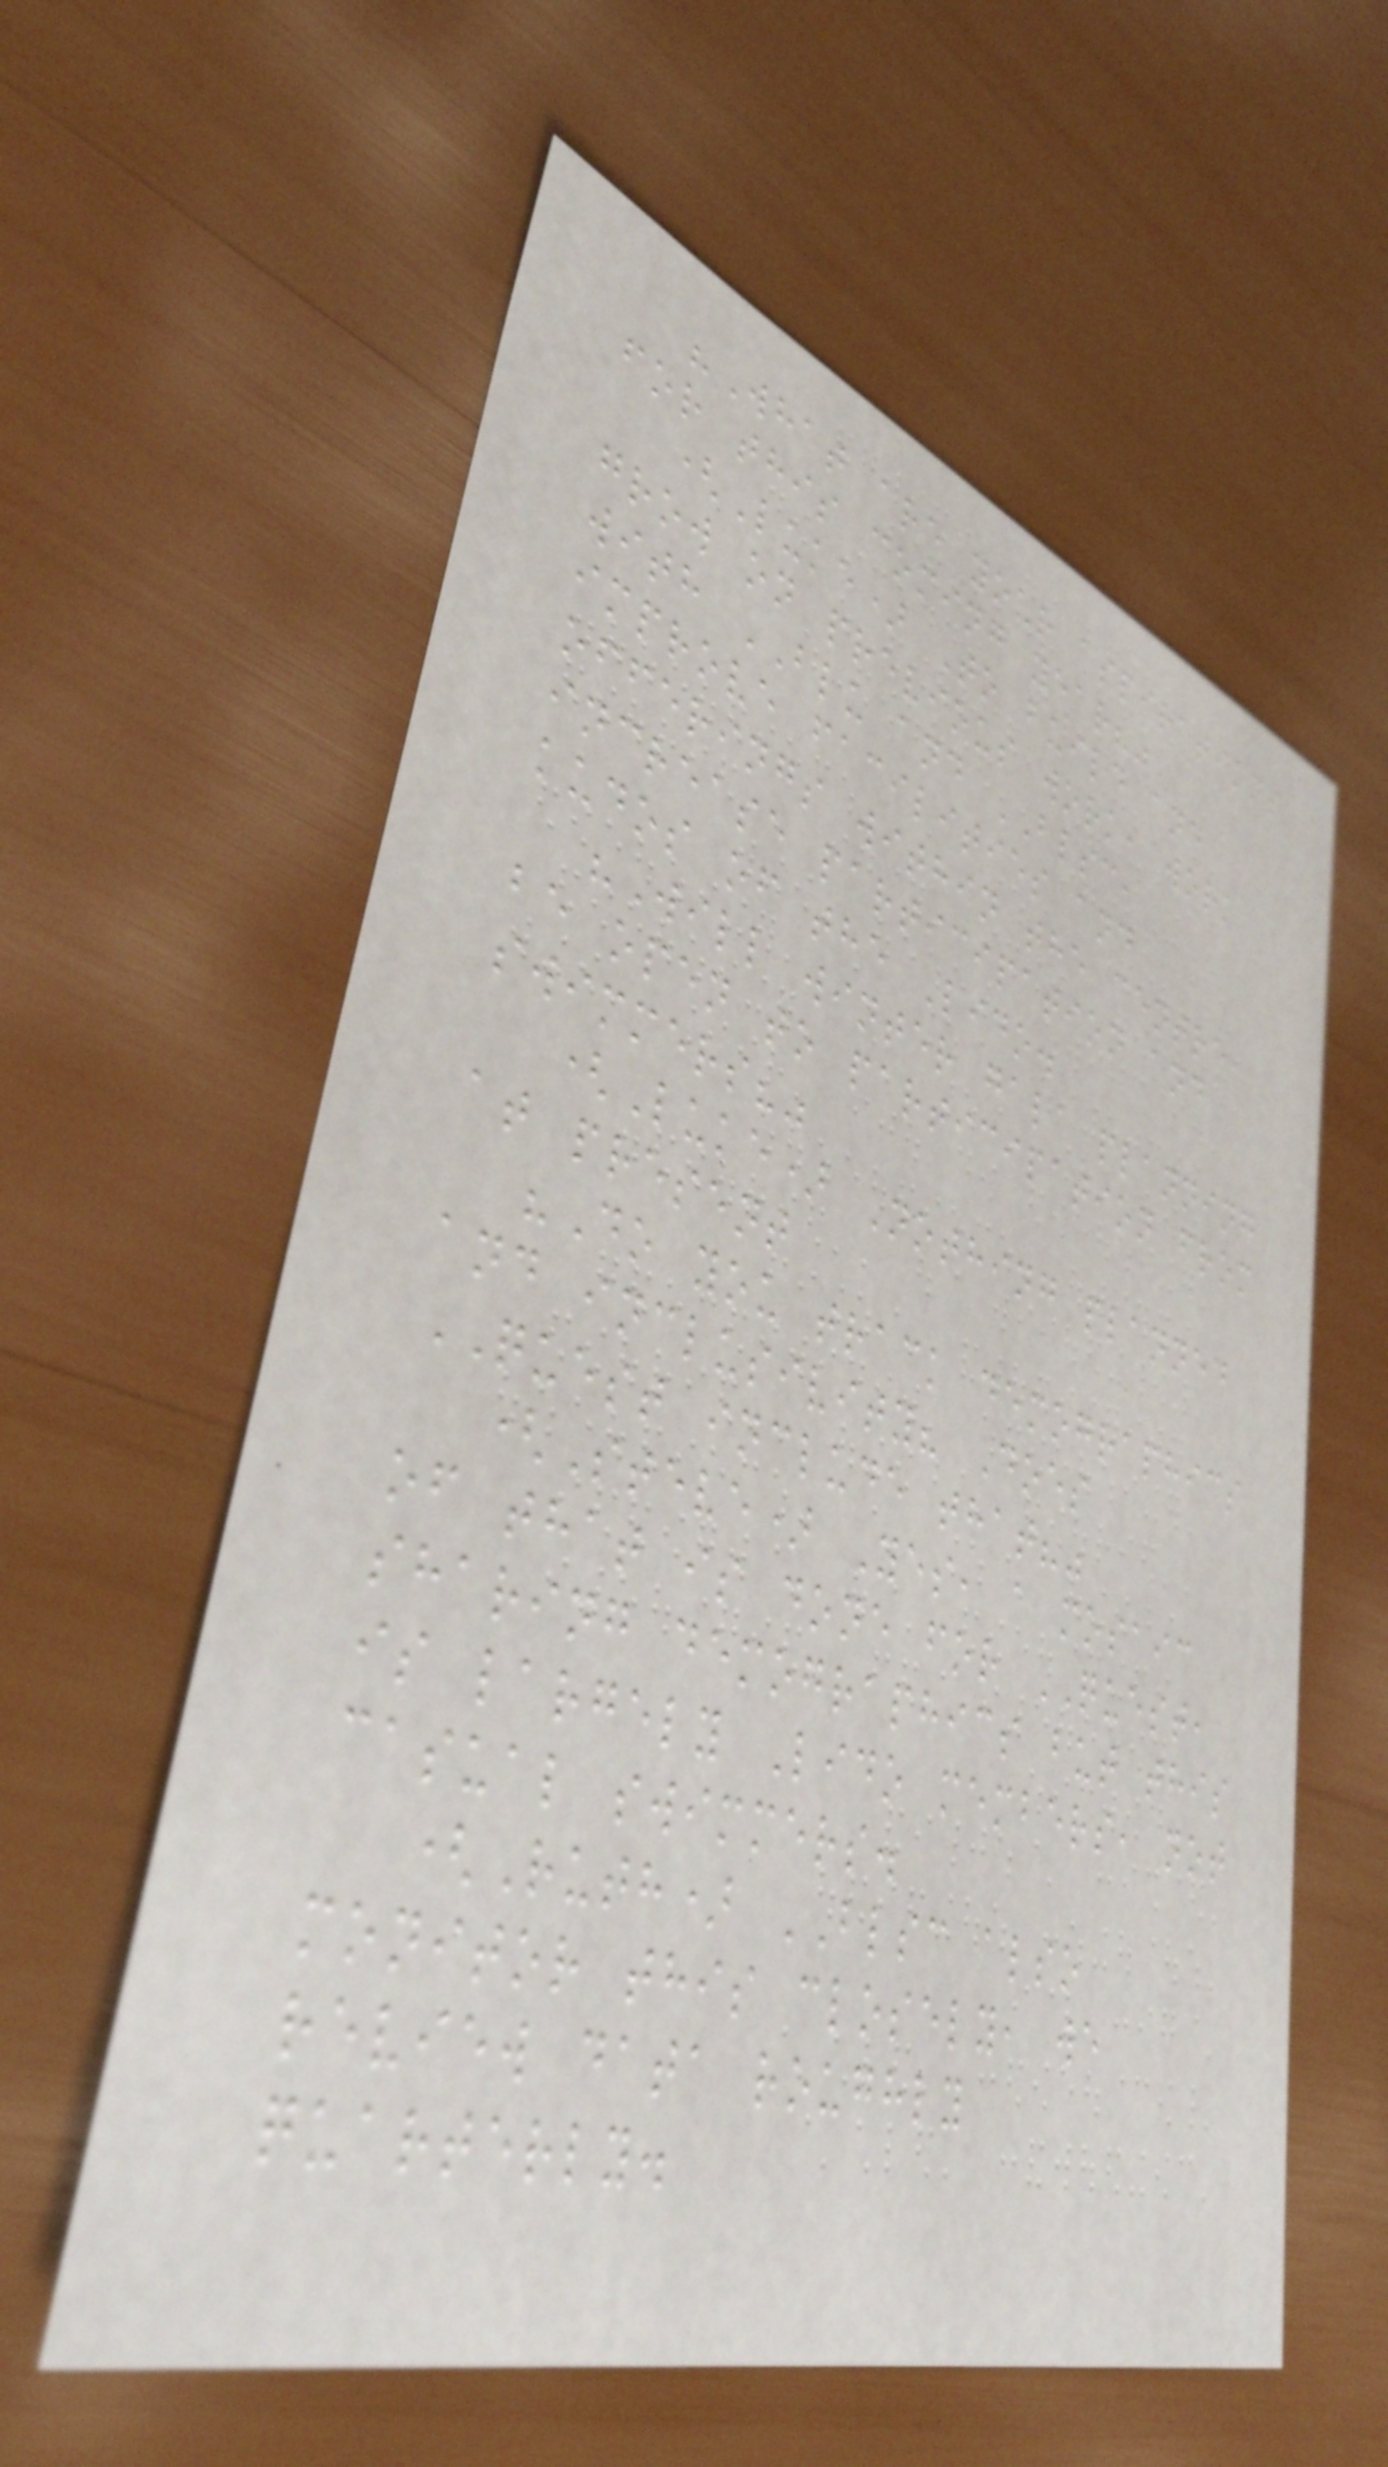"What are your aspirations
for this coming year?"
(Luke) To build and
grow on previous work, work
with BLU and BLSC,
improve facilities and
offerings within the centre,
increase participation and
kudos of the Lido.
"Will winter gala planning
be open to participation from
swimmers?"
(Luke) Nothing planned
at present
"Do you track demographics
and inclusivity? Does
QUEST include that?"
(Steve) Yes, a mosaic
of that is done for QUEST,
sharing demographics but this
is largely Lido members, not
casual swimmers.
(Ruth) BLSC also
monitor this closely, we
review data roughly
quarterly.
